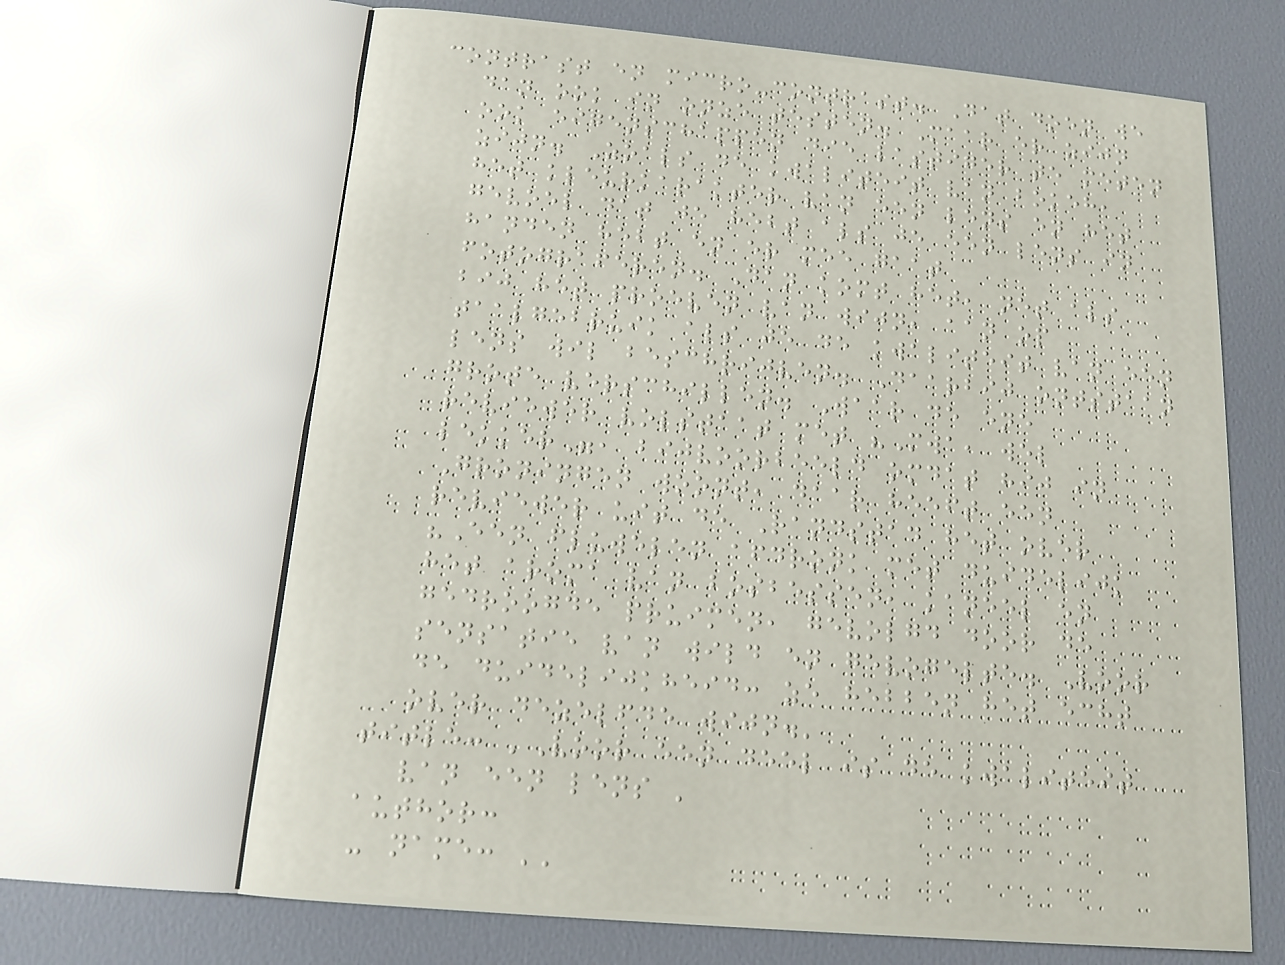contrast en micro-contrast. Dat doen we
dan ook in onze testen. Maar er zijn
ook eigenschappen die lastiger te meten
zijn. Zoals de kwaliteit van bokeh,
het kleurkarakter van een lens en het
gevoel dat je hebt als je een lens in
handen hebt en er mee gaat
fotograferen. Dan komt het, net als
bij het proeven van wijn, aan op
taalgebruik als je de kwaliteit van een
lens wil beschrijven. Daarbij ontstaan
grote verschillen. Waar de ene
reviewer volstaat met "Mwa, wel
lekker", bijvoorbeeld omdat hij in
Groningen woont, daar heeft een
reviewer uit de Randstad het over
"Een fluwelen afdronk met duidelijk
het aroma van bosbessen, kaneel en
gedroogde pruimen, gevolgd door de
sensatie van wild en gevogelte. Voor
de duidelijkheid: ze hebben het echt
over dezelfde wijn.'
title: 'Voor een deel is de kwaliteit
van een lens '
author:
- name: ''
